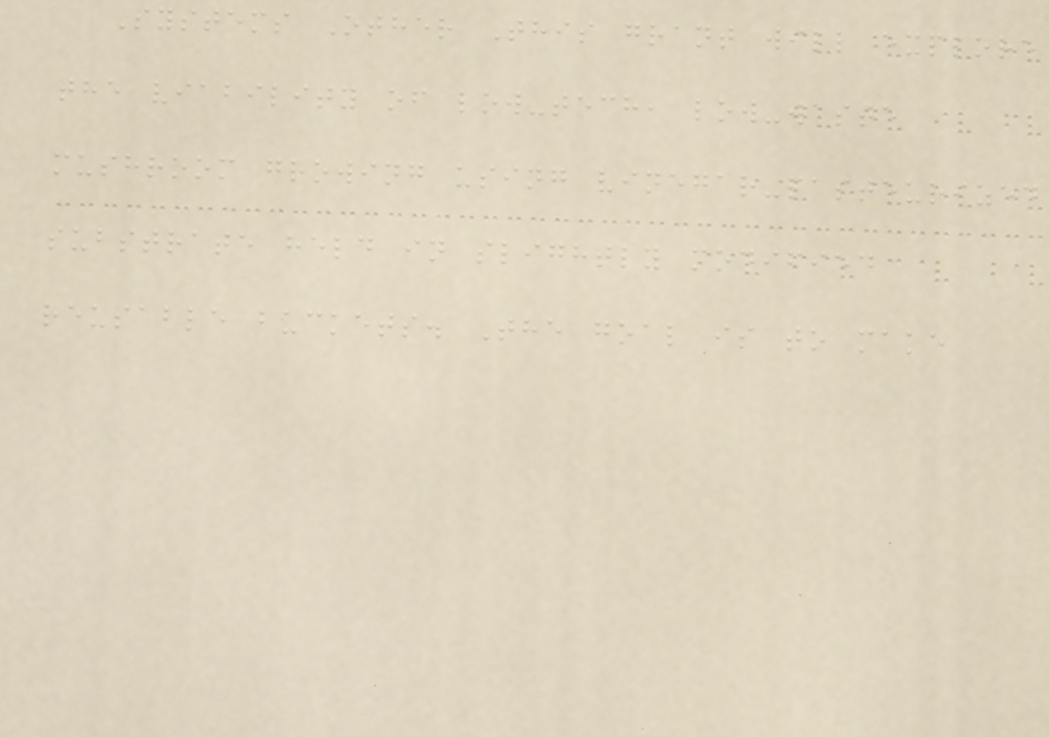Systems Other This grant will explore
the viability of low-tech, low-waste
mushroom growing using vinegar-pasteurized
substrate held in slightly modified
reusable buckets. The goal is to make
